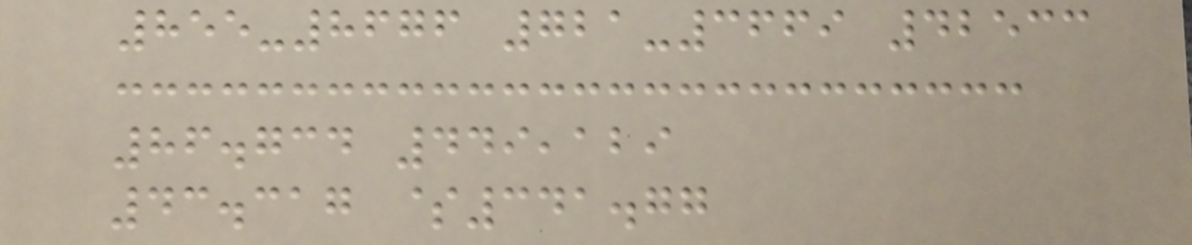855-8676 721-3669 42533
86.734 449,129
43.317 $341.77
